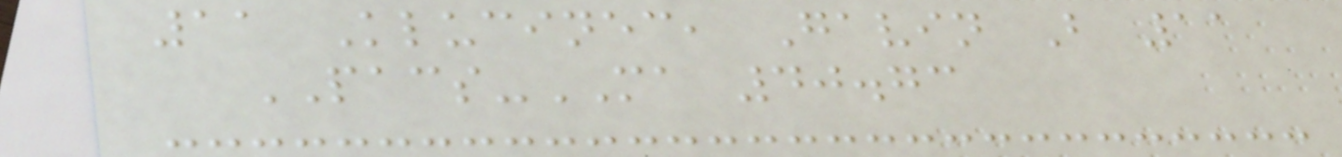11 Klucinec, Gavin B 11
PACS-MA 40.73
